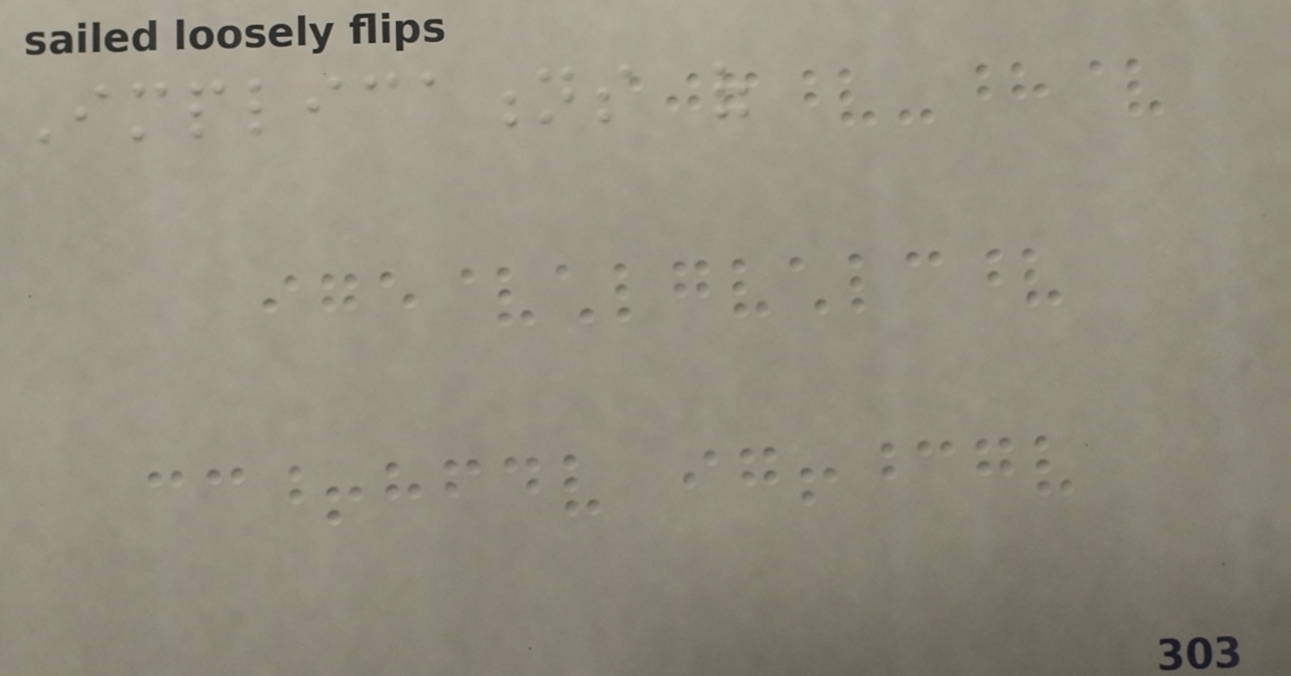Implications of
